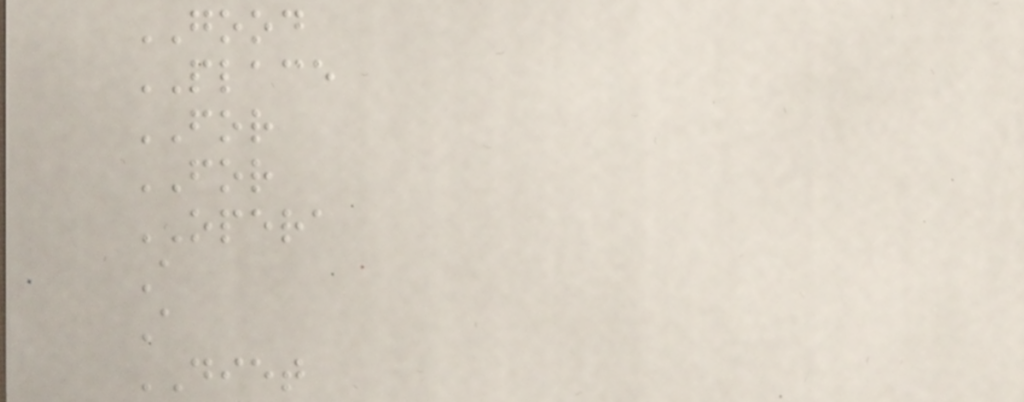GOOD
PLACE
FOR
FOR
OPERA
A
A
DIET
